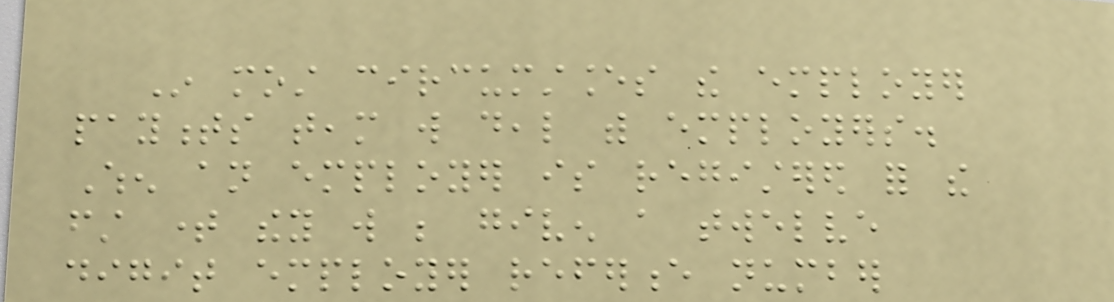In most circumstances the employer
payments team will deal with employers.
When an employer is registered for the
first time they will be given a twelve
digit employer reference number
